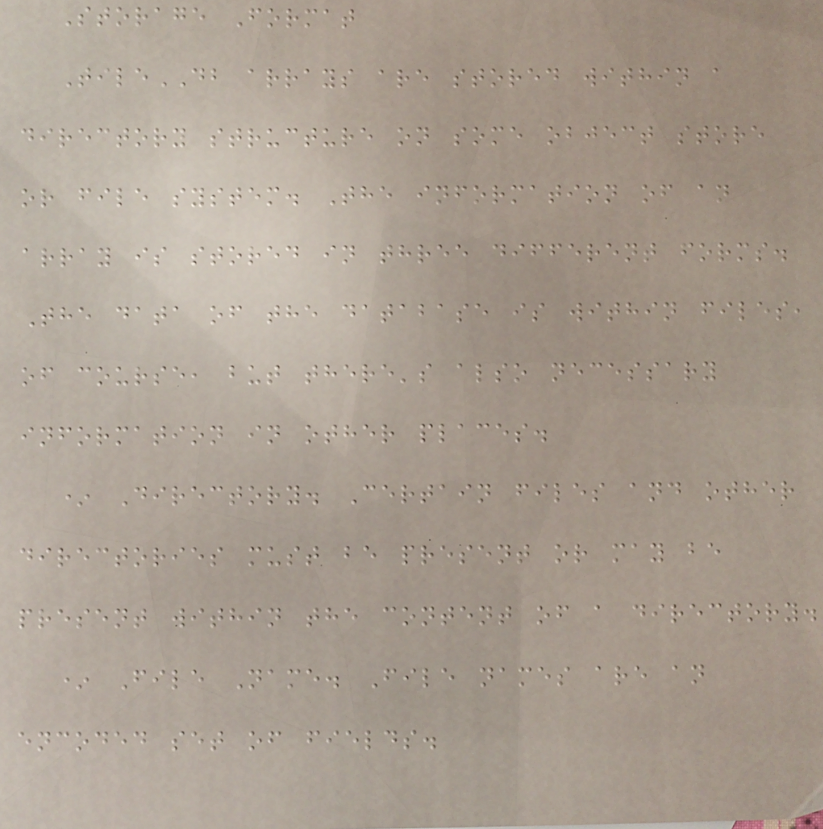Storage Format
TileDB arrays are stored within a
directory structure on some object store
or file system. The information of an
array is stored in three different forms.
The data of the database is within files,
of course, but there's also necessary
information in other places.
* Directory. Certain files and other
directories must be present or may be
present within the content of a directory.
* File Name. File names are an
encoded set of fields.
